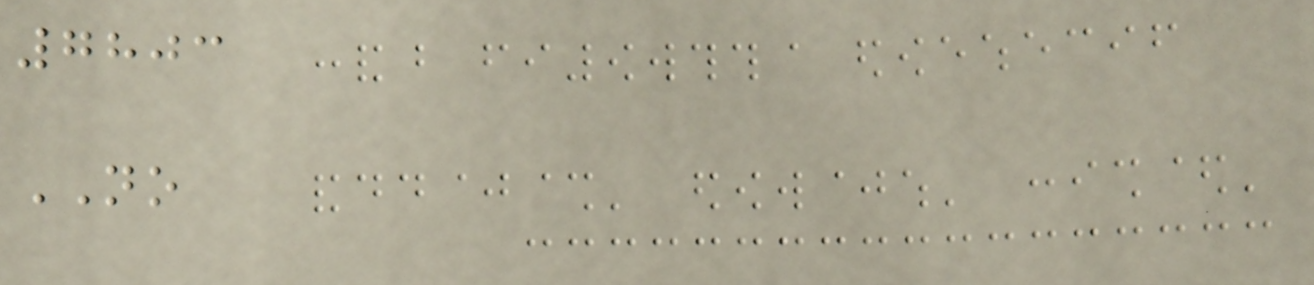7803
NO
